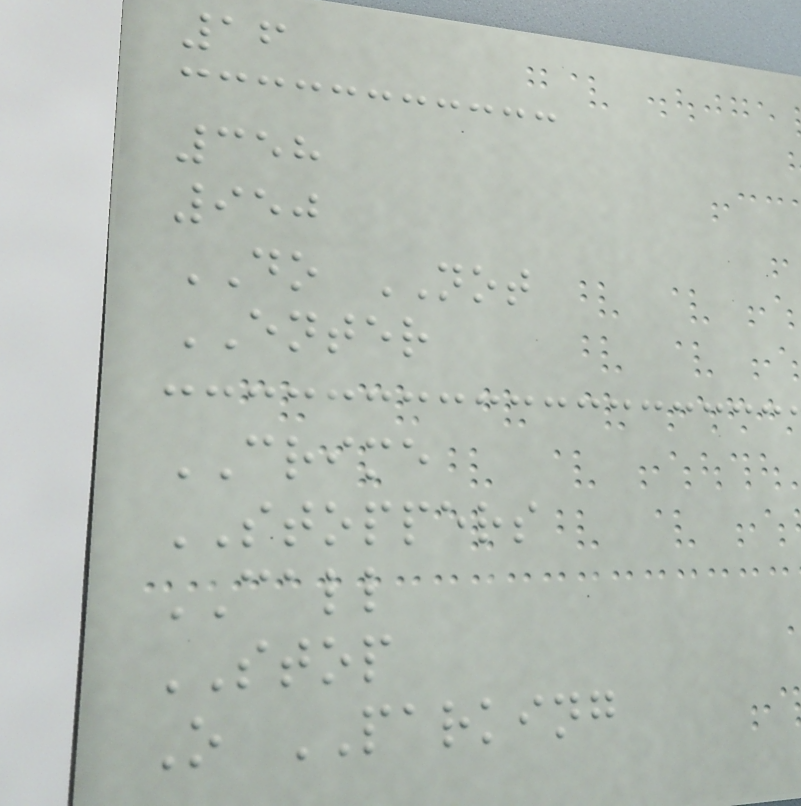16
358
950
DO NOT
ENTER
CRIME
STOPPERS
CALL
STOP
O PARKING
